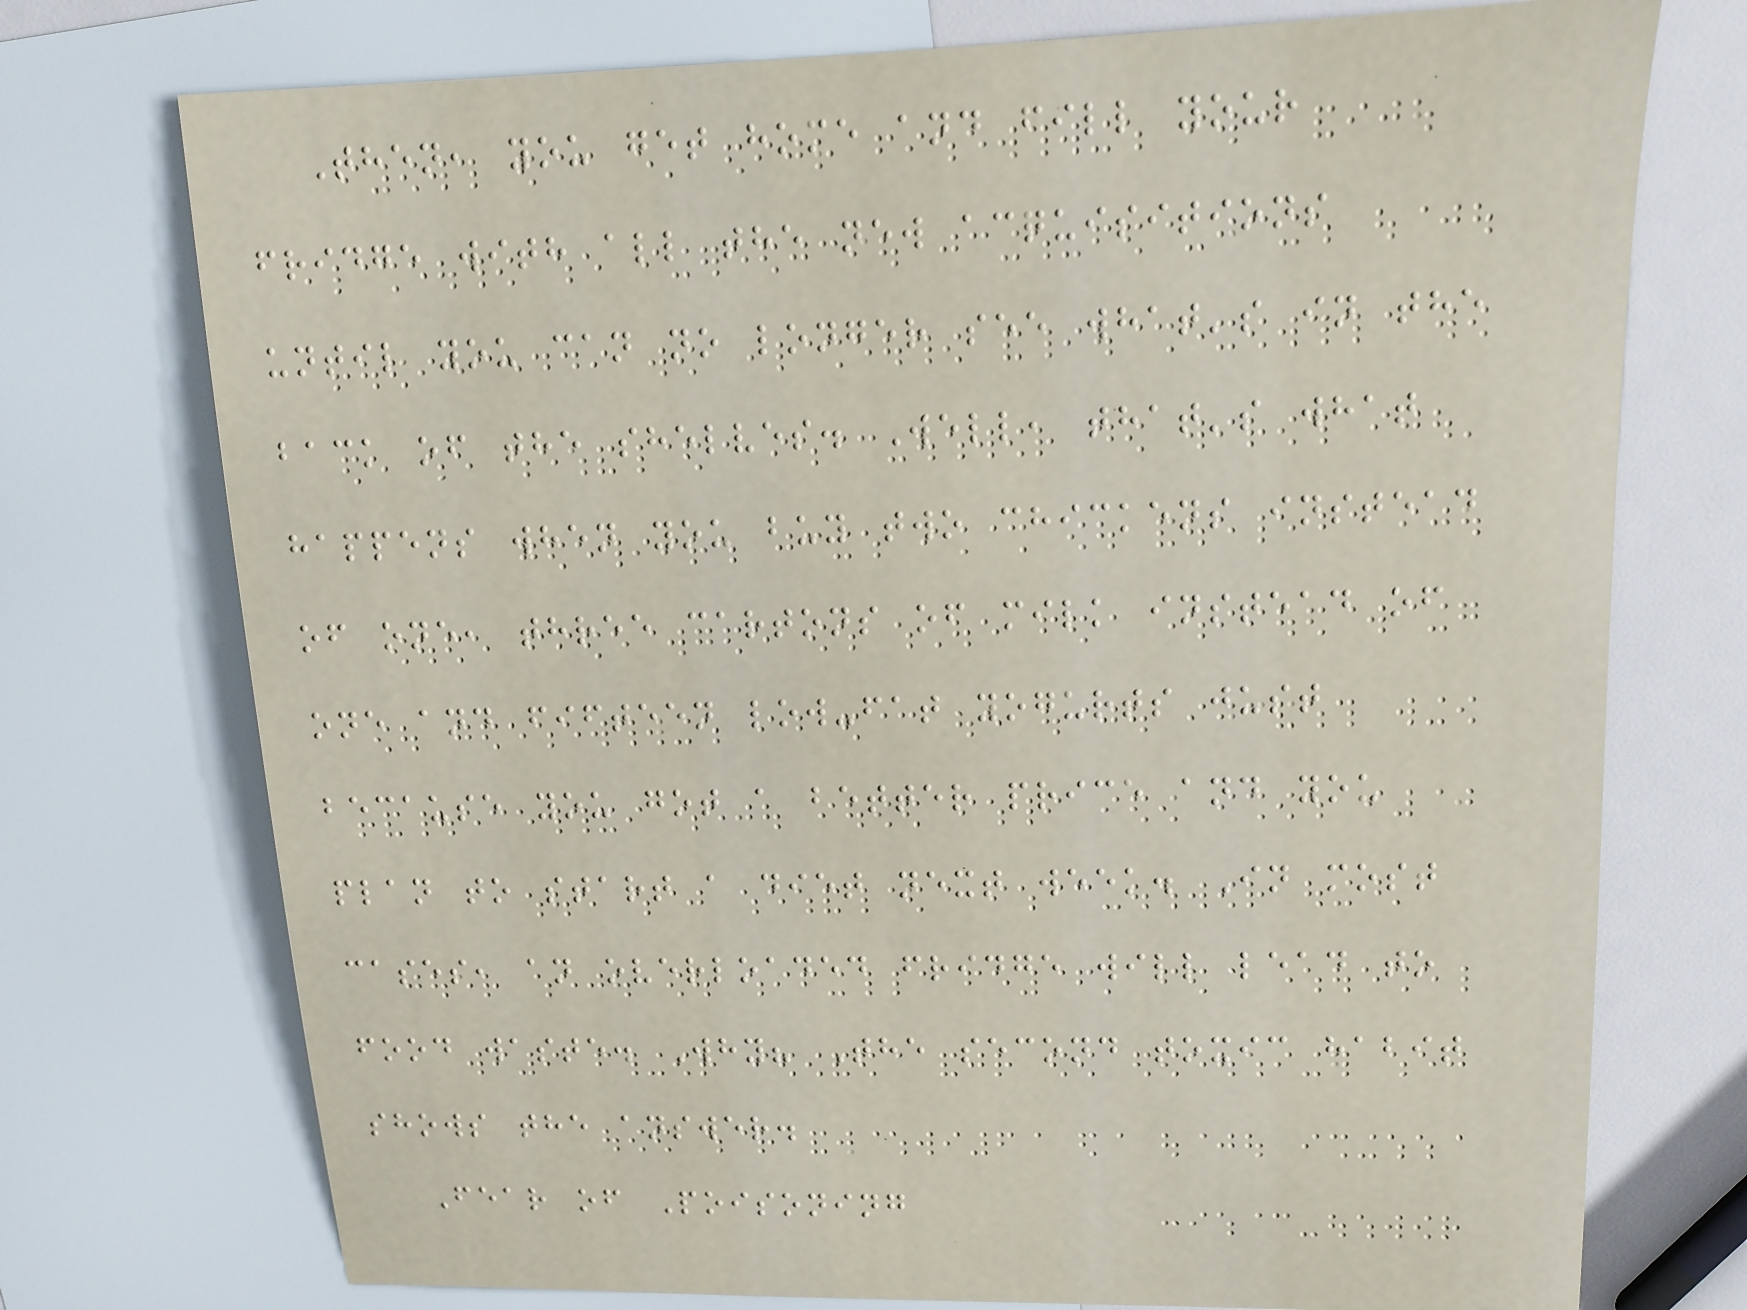Then, you get home and fill your
fridge with all the new acquisitions
until you can no longer see what's in the
back of the shelves. Well, that's what
happens when you buy two chickens instead
of one, three cartons of milk instead of
one and fifteen low-fat yogurts just
because you got a better price and you
plan to start a diet next week. In most
cases, an overloaded fridge will lead to
food waste. Why? The second toxic habit
shows the answer.
Fear of Poisoning
